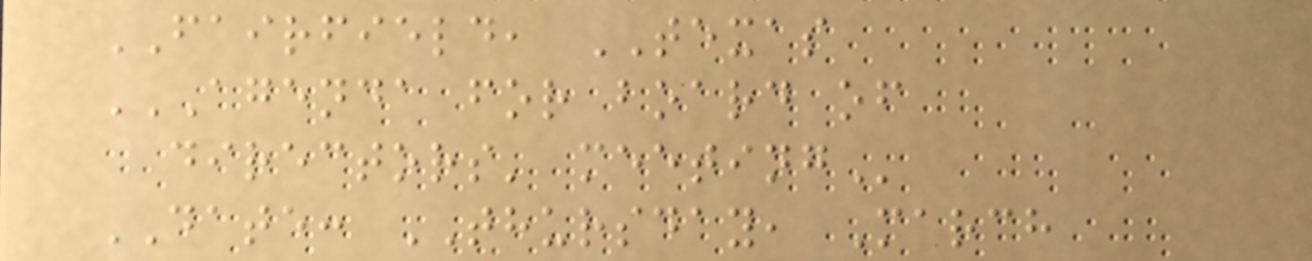FAIRFIELD, TEXAS
AGENDA FOR BOARD OF
DIRECTORS' MEETING
DATE: THURSDAY, March
